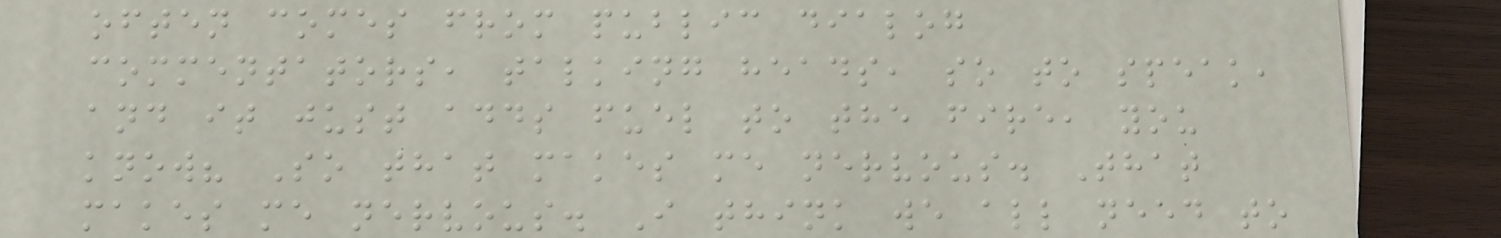often comes from public dialog
commentators, talking heads, so to speak,
and it just adds fuel to the fire, you
know? So that makes me nervous. That
makes me nervous. I think we all need to
